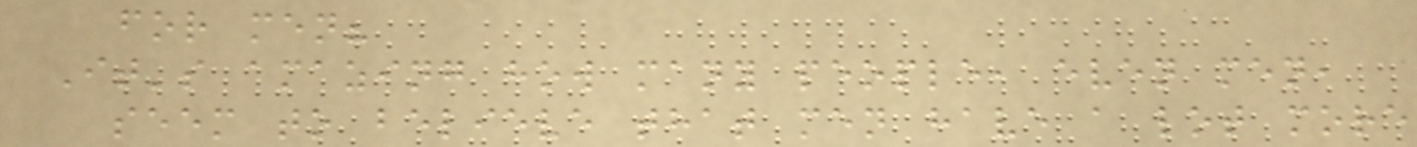for men?
It's amazing how many people, even men,
seem to believe that men have a lot more
